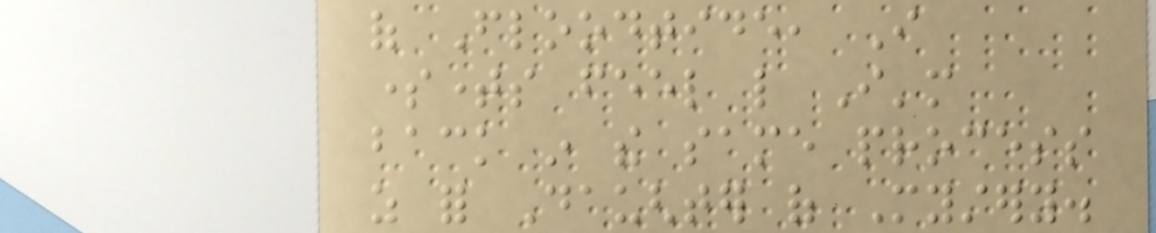of Floodtide, I
sometimes feel like I'm
back in the same process
as for Daughter of Mystery.
